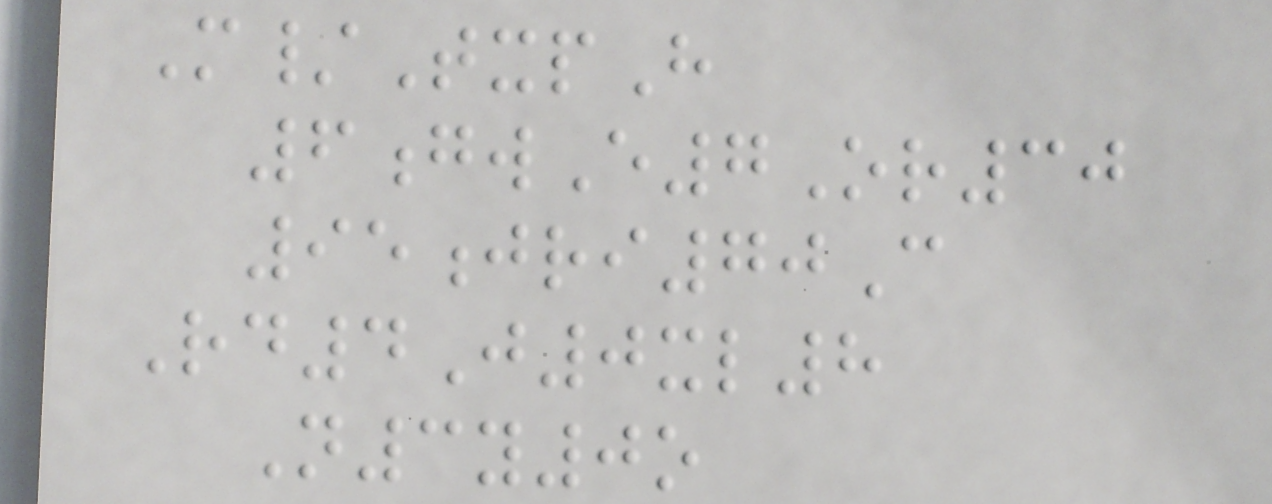M/TxpH
6gwE7Or30
95jri70C
Rd4J0xl8
N3y0o
